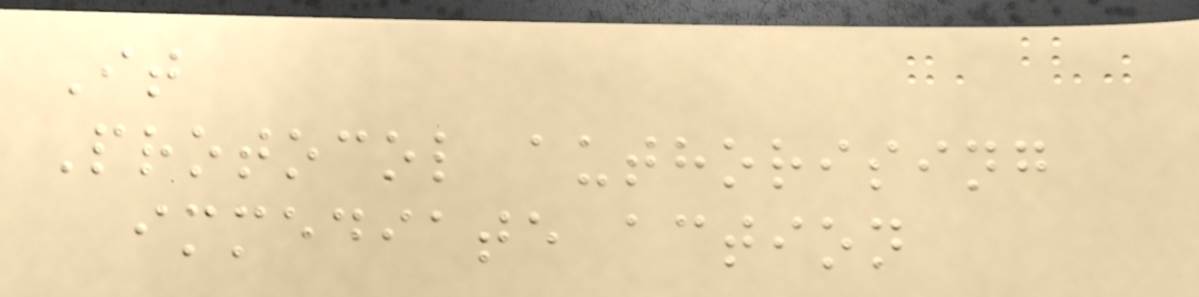It
Protocol authorising
immediate action
